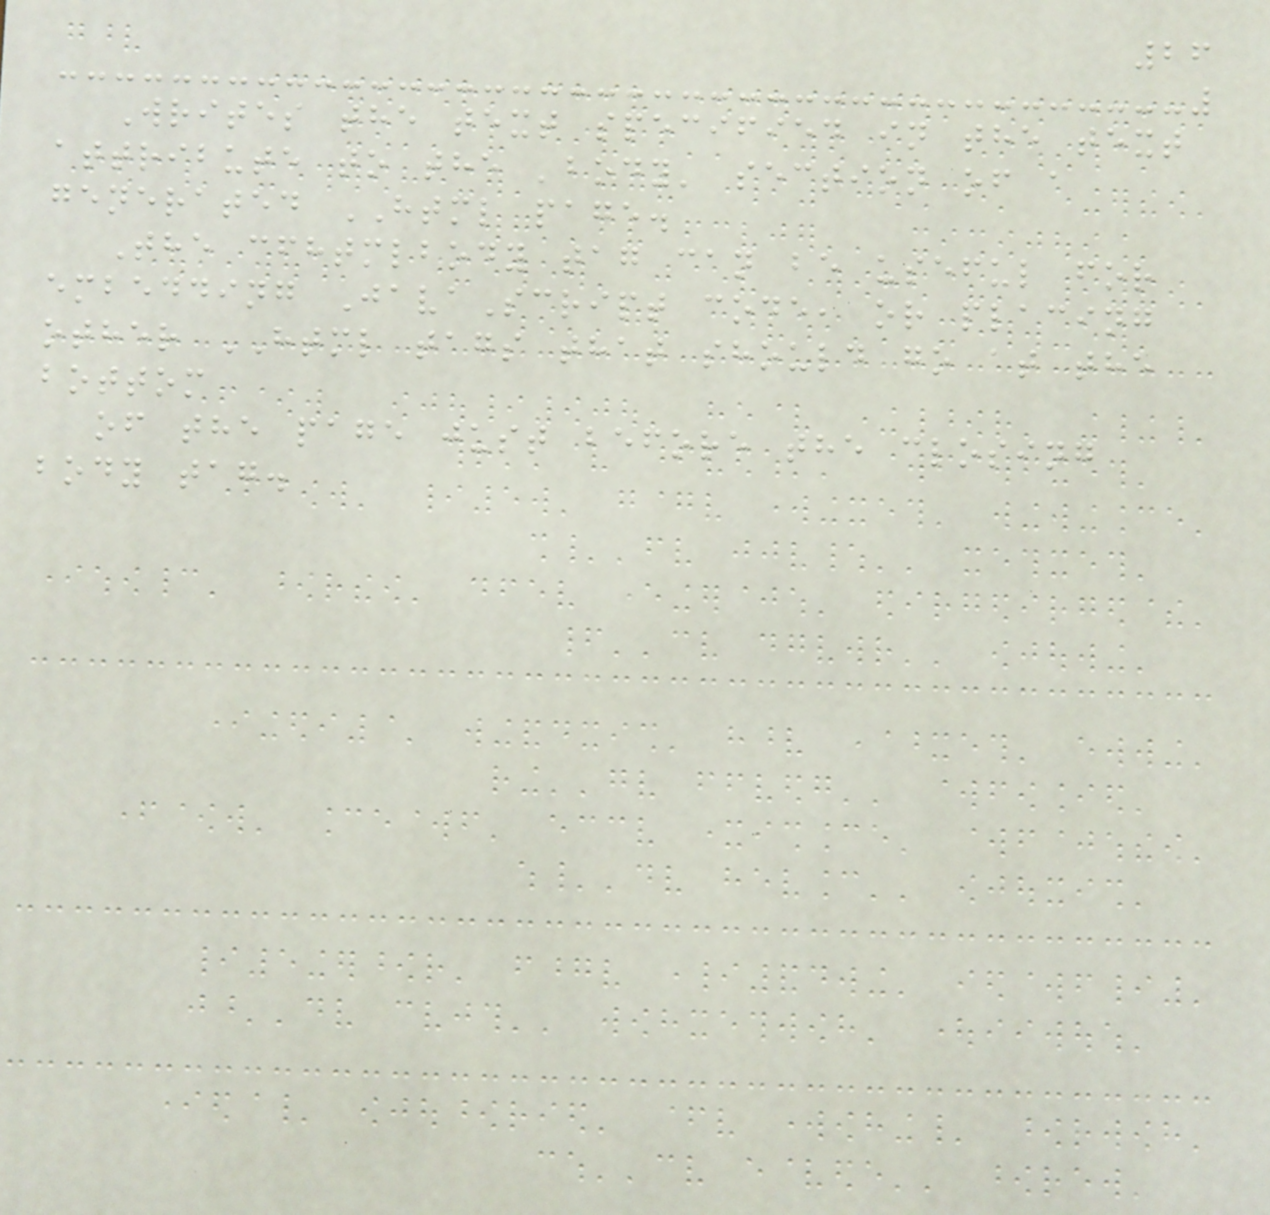26
Writes the text specified in the text
attribute to the 'body' section of a
generated HTML page.
The cfhtmlbody tag can be useful for
embedding JavaScript code, or placing
other HTML tags that should go at the
bottom
of the page just before the closing
body tag.
